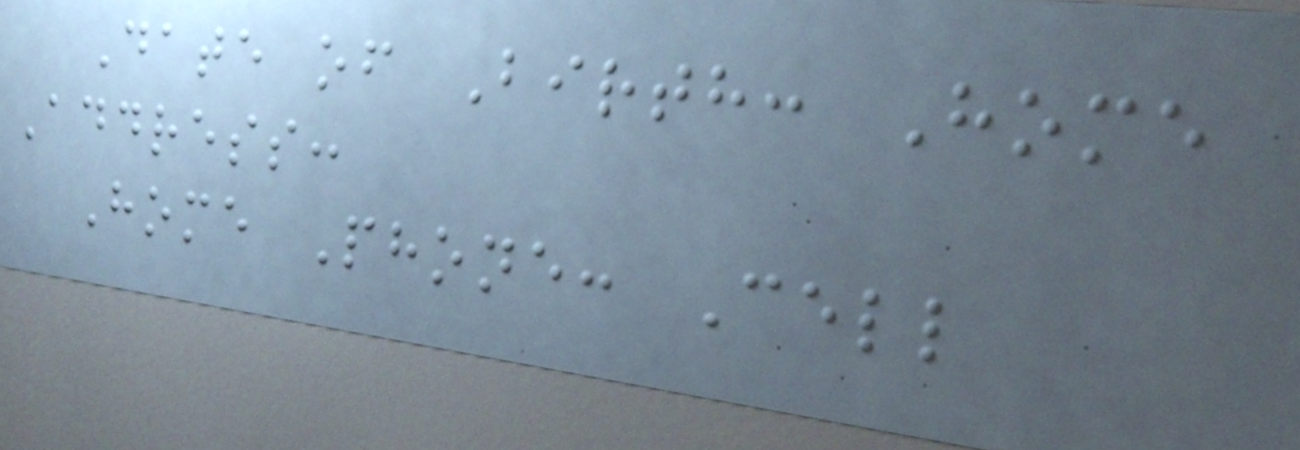Date of Birth: Home
Address:
Home Phone: Cell
